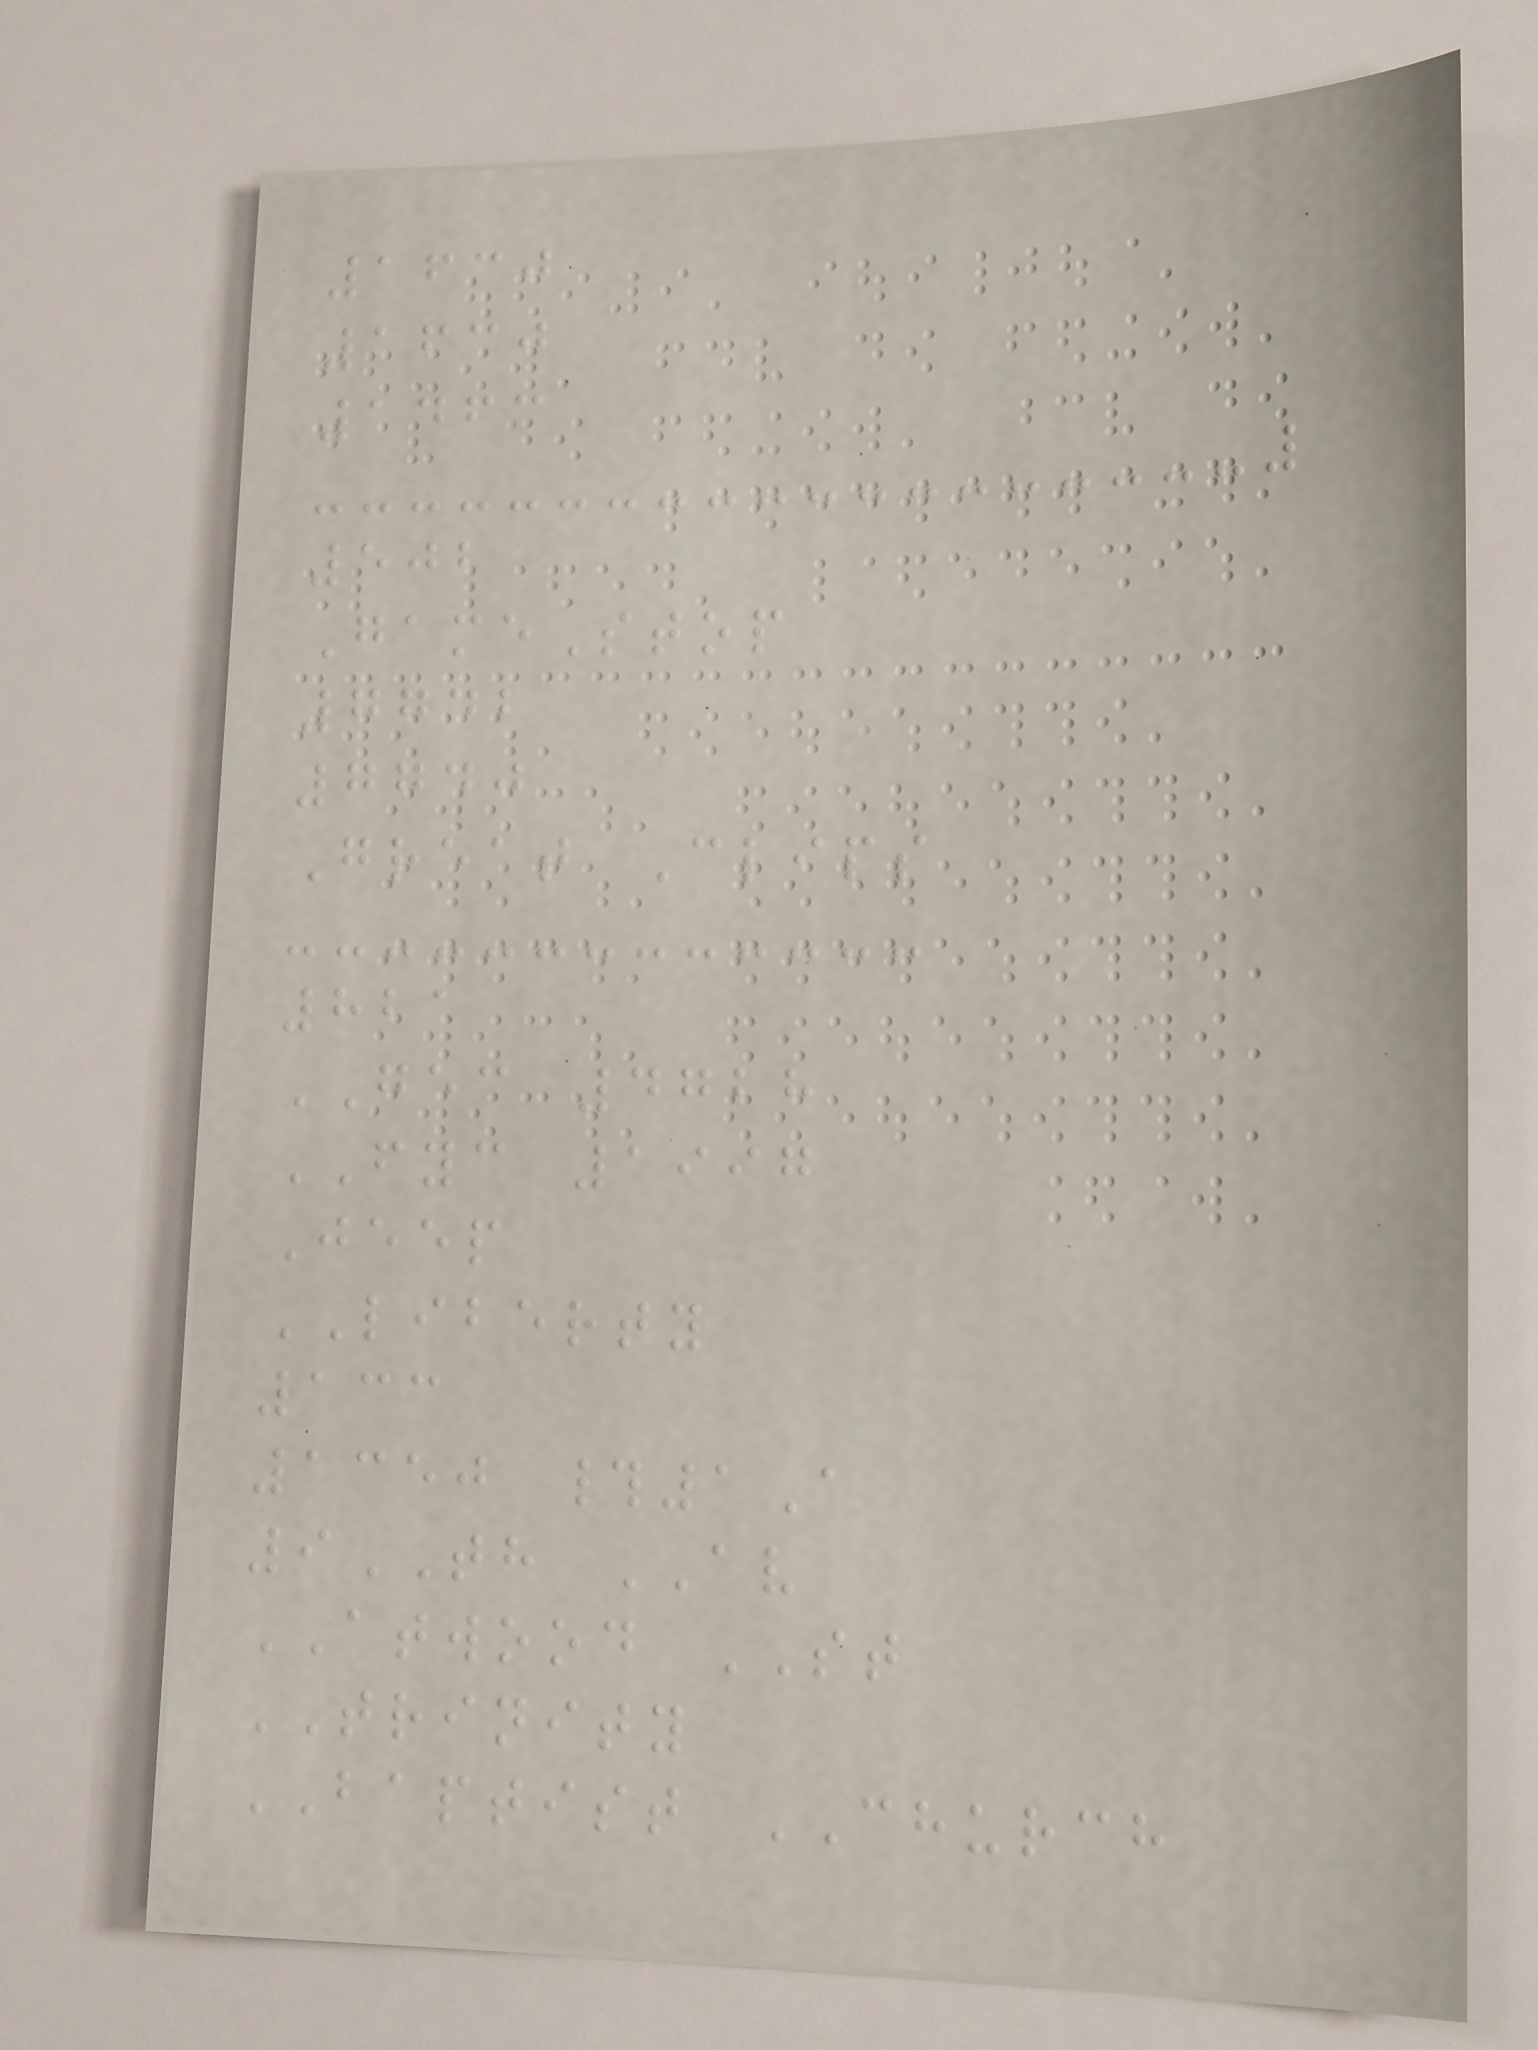1630
1630
1463
502
GameStop
7742
7740
Great Clips
821
GEC 4728
FYC 1997
Jeep
LIBERTY
133
1350 #1A
9TH AV
ATWOOD ST
TRINITY
BAPTIST CHURCH
